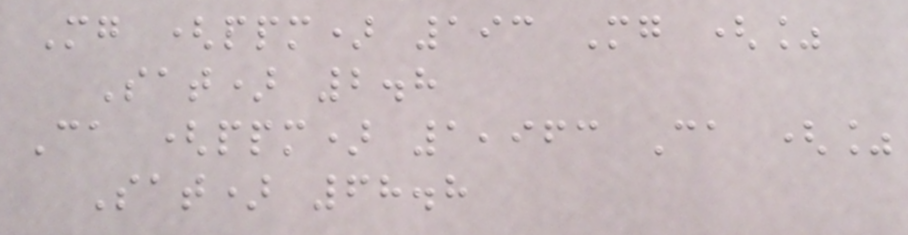Mg (ppm) 193 Mg (%
Sat) 2.8
Ca (ppm) 1,963 Ca (%
Sat) 68.8
